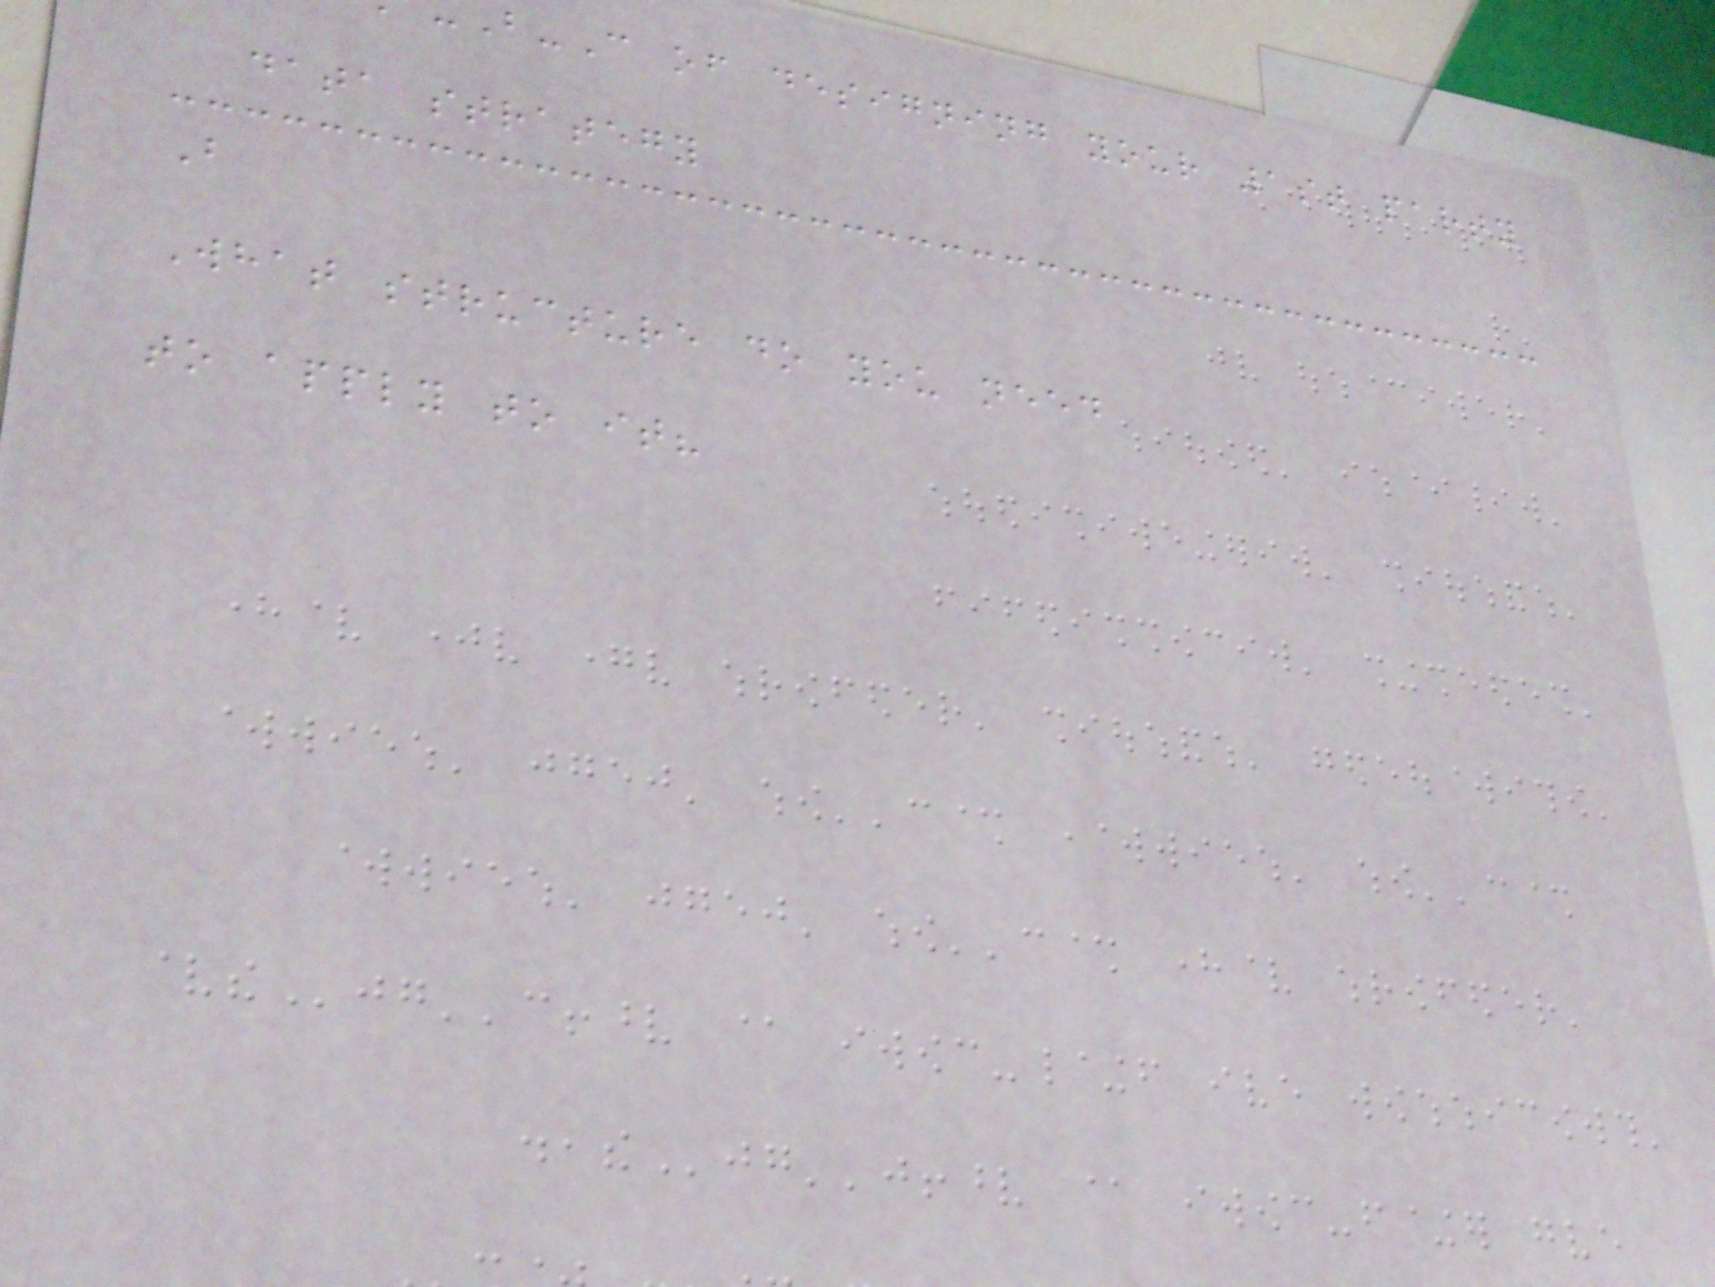B-C of designing your 1st party
data strategy
B
What structure do you need
to apply to it?
